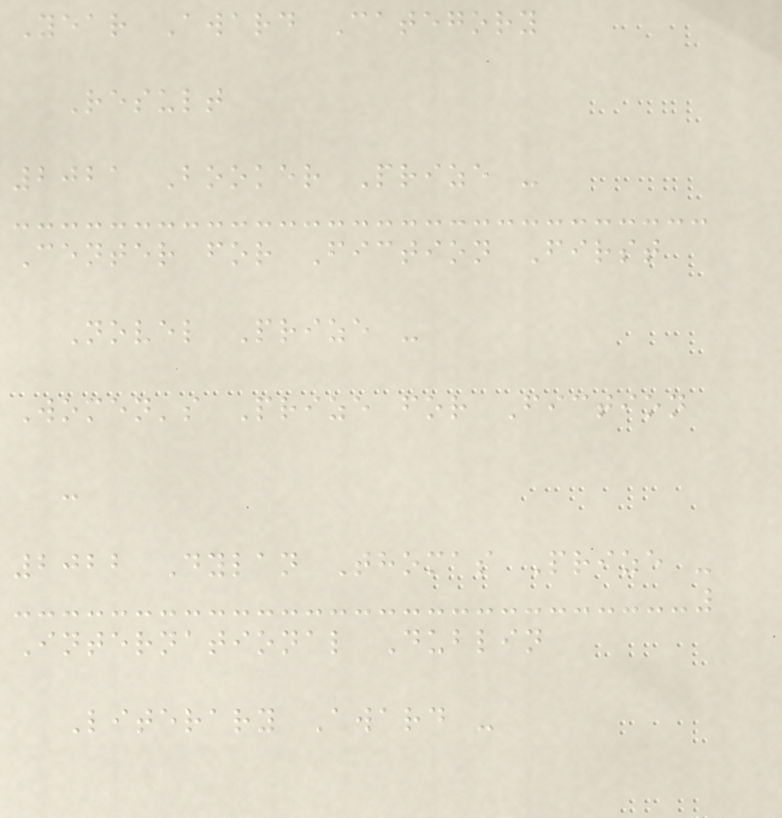Year Award Category
Result
2021 Booker Prize -
Center for Fiction First
Novel Prize -
Women's Prize for Fiction
-
2022 Dylan Thomas Prize -
International Dublin
Literary Award -
